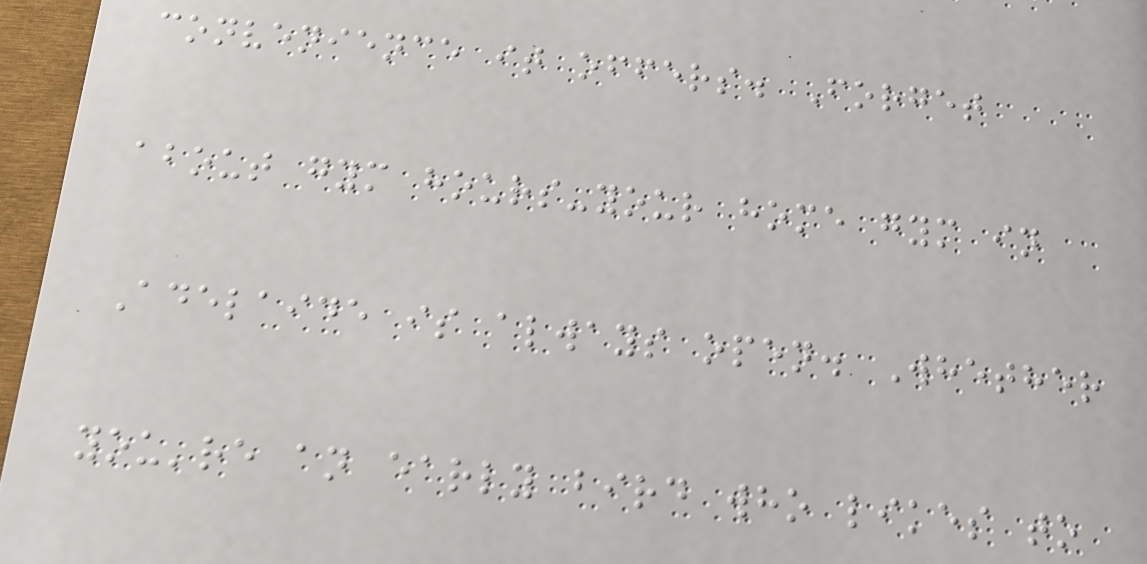convenience it offers. Forget
about gym hours-your home gym in
Adelaide is always open. Whether
you're an early bird who likes to
